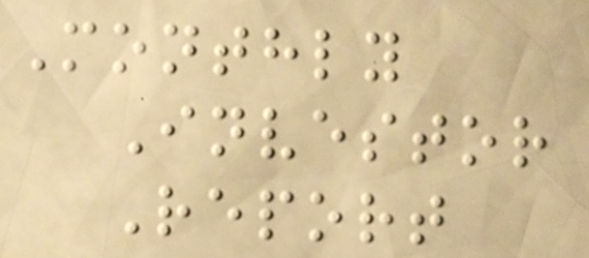Monthly
Investor
Report
